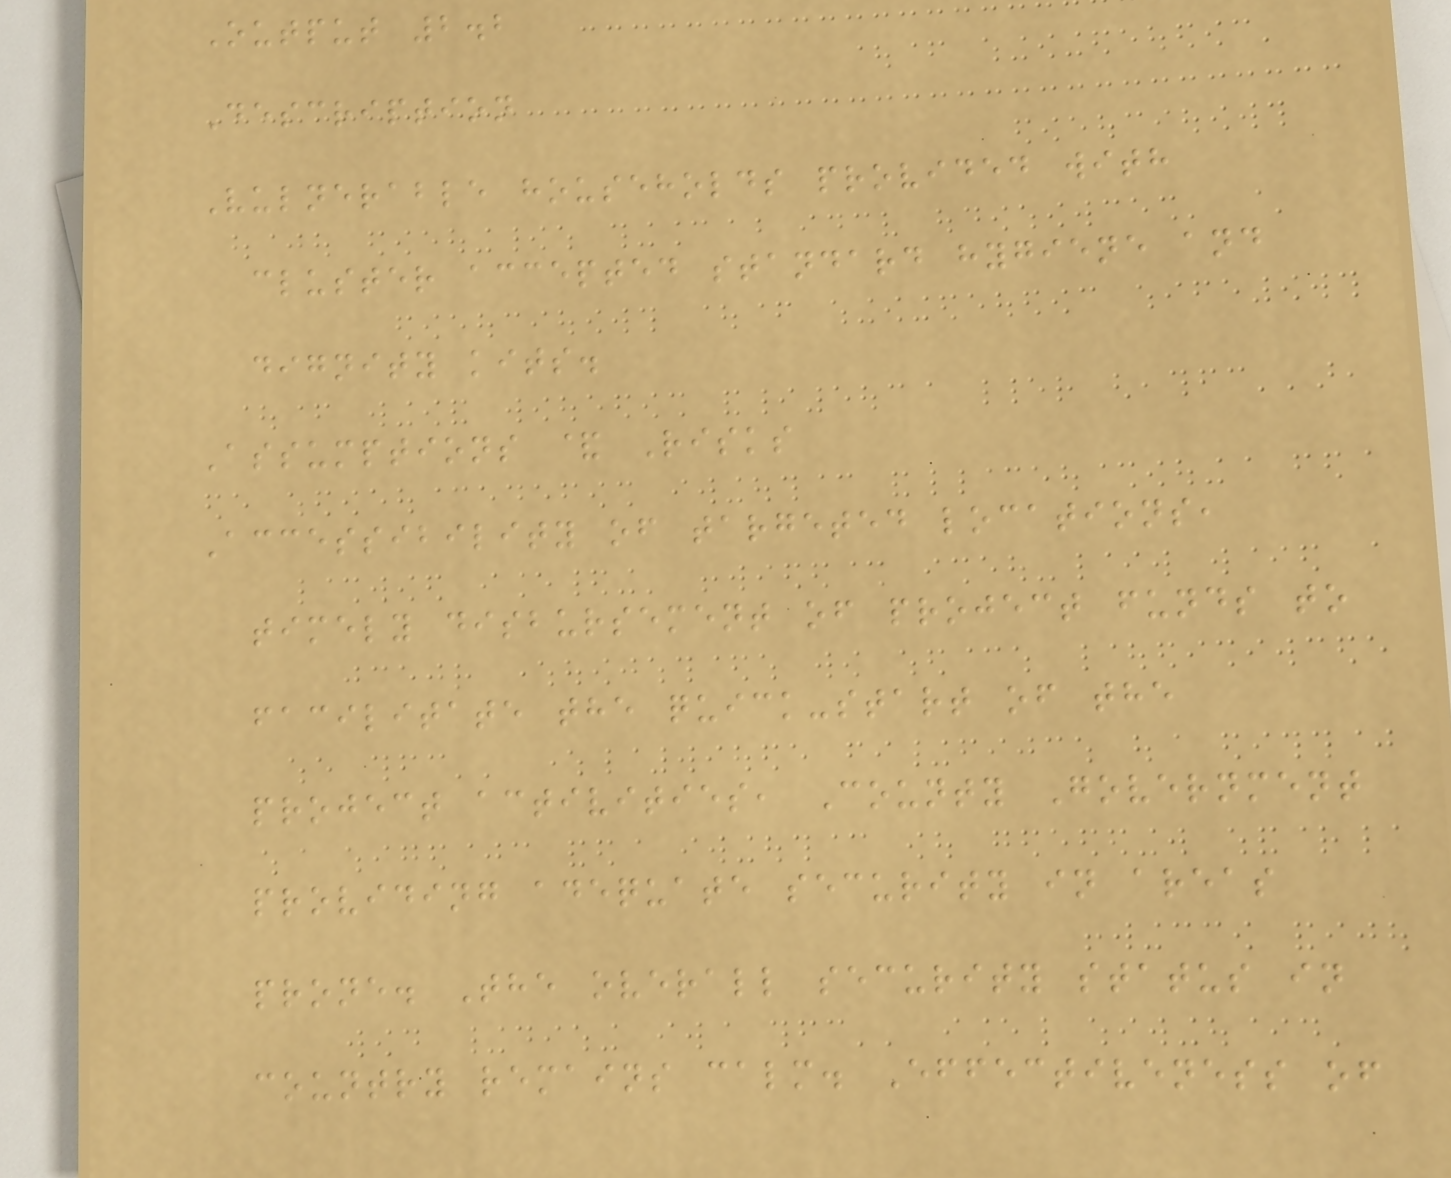Output 2.2
Description
Vulnerable households provided with
cluster accepted standard hygiene and
dignity kits.
Assumptions & Risks
Accessibility of targeted locations,
timely disbursement of project funds to
facilitate the quick-start of the
project activities, County Government
providing adequate security in areas
prone. The overall security status in
country remains calm. Effectiveness of
